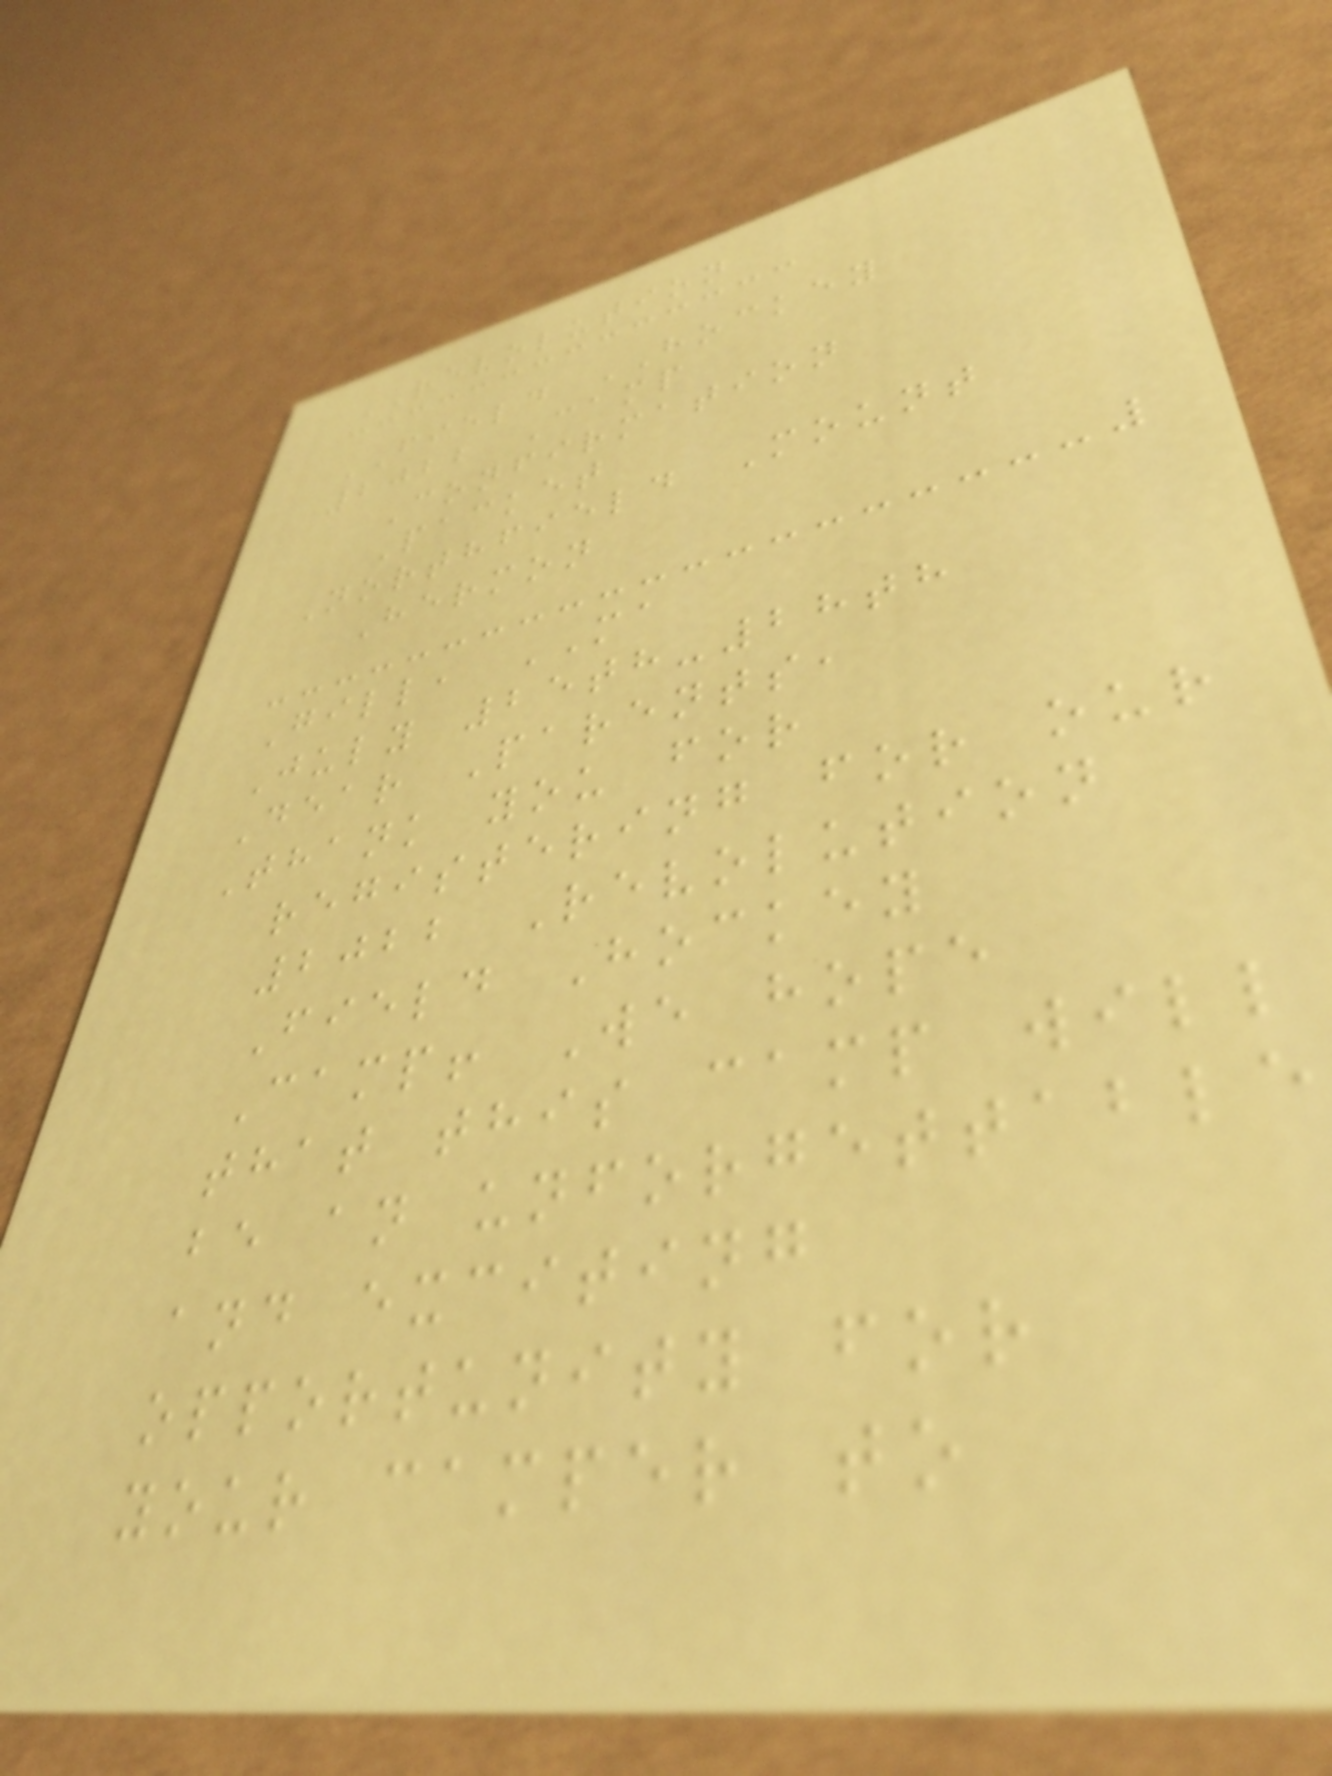REVOLUTION
FIELD HOCKEY
2022 Camp
Confirmation
Packet
Northfield Mount
Hermon
Gill, MA
July 25th-28th
Dear Parents,
Thank you for
registering for our
2022 Revolution
Field Hockey
Camp! We hope
that this camp will
be an unforgettable
and exciting
opportunity for
your camper to
